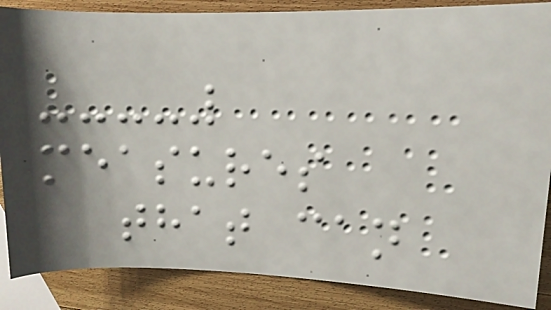measures
that can
